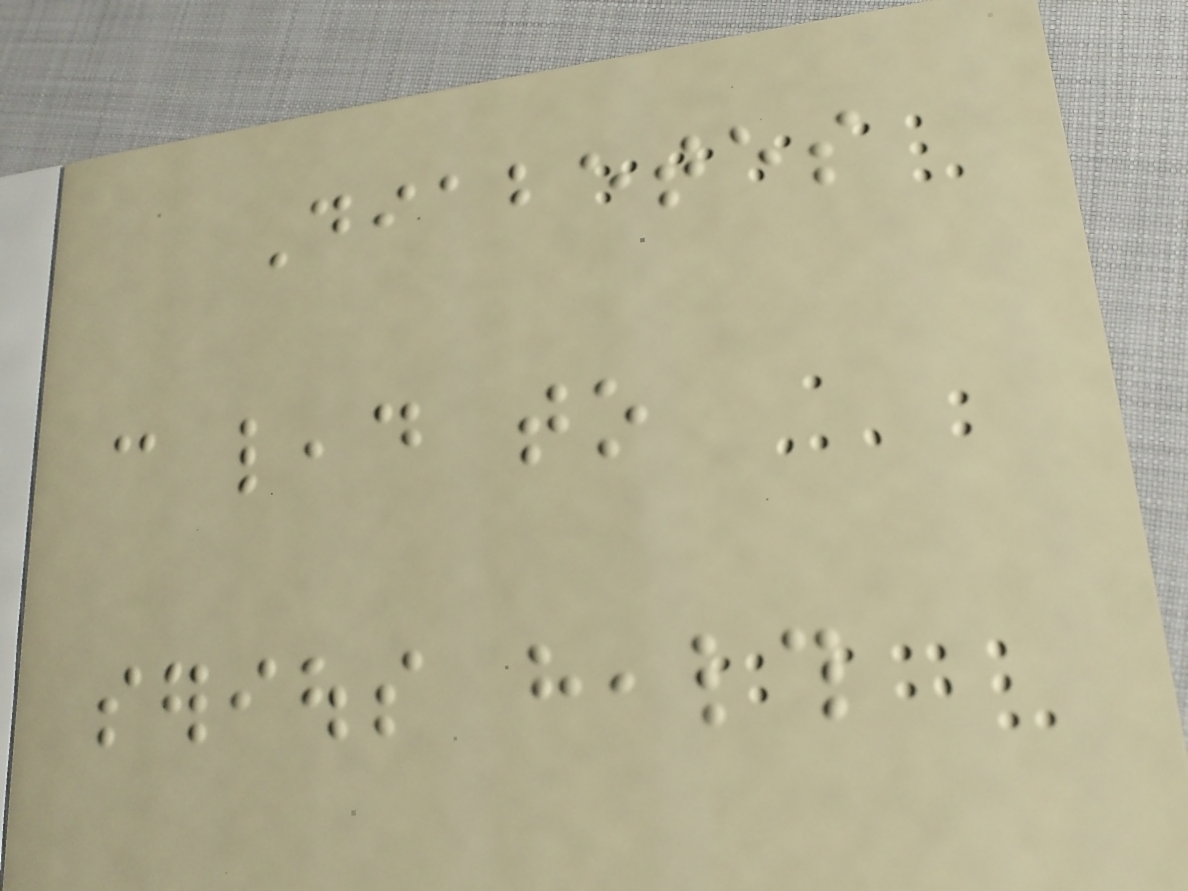Diabetes
can lead to
serious health
